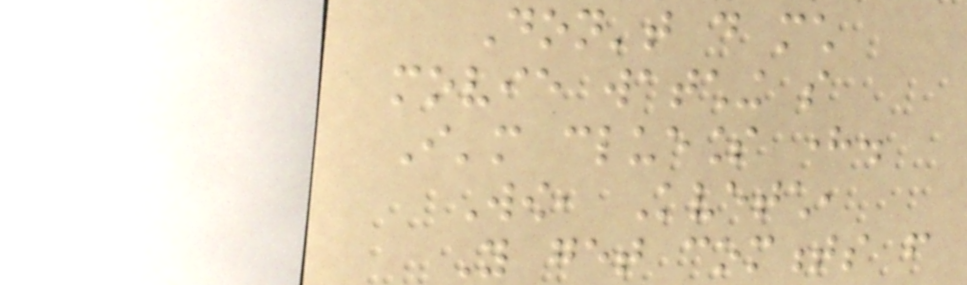Don't do much
movie watching so
I'm clueless here.
Wow, Kvetch,
You get comments from
